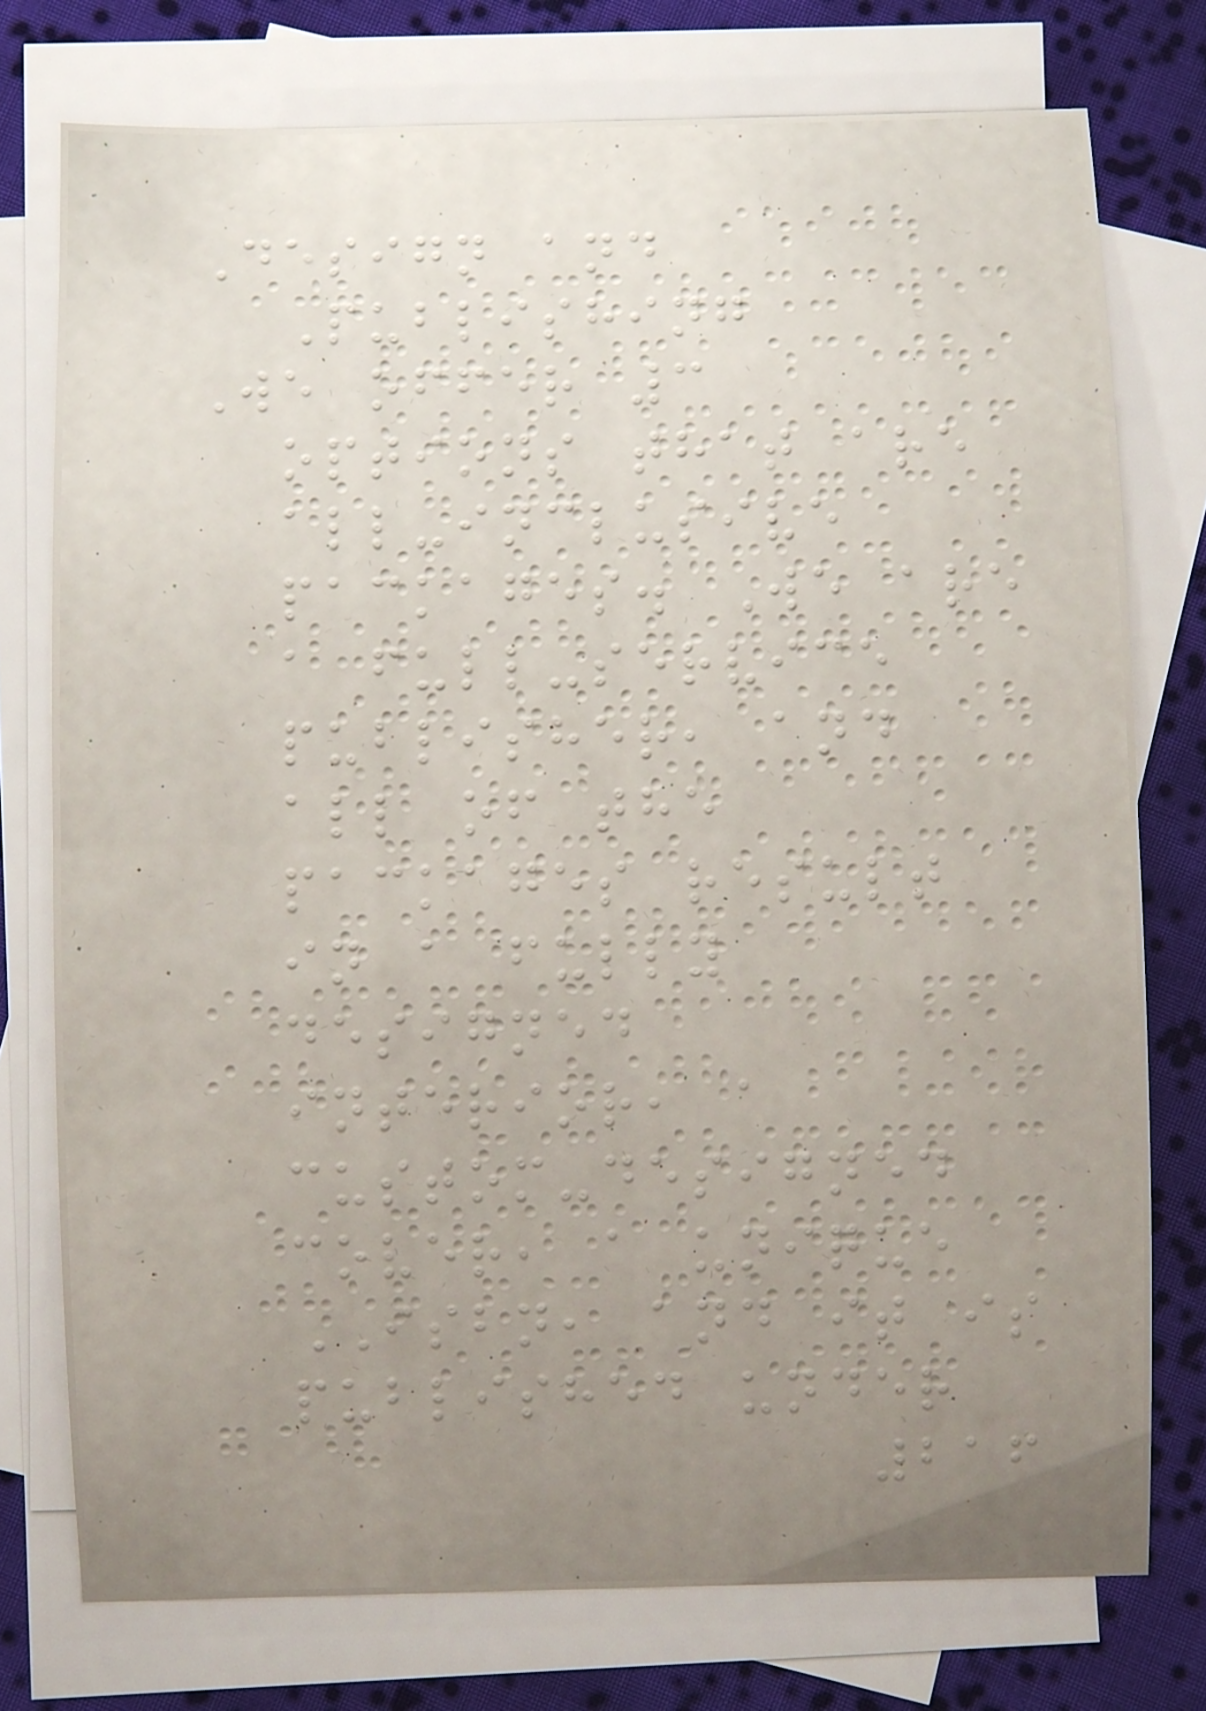Design and
Publishing
We offer 3
options that are
all-inclusive
packages. We are
a full-service
publisher, and
all of the
packages result
in a fully
designed
interior, a
custom-designed
cover, a unique
ISBN, and it is
published under
216
